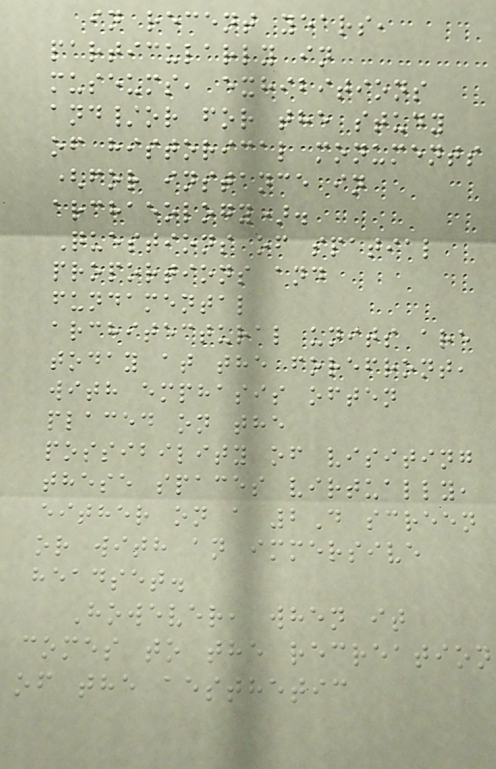in recent years,
particularly in
museums, exhibitions
and/or for the study
of historical monuments
(for instance in
archaeology).
Questions of spatial
proportions and
fundamental
architectural units are
today at the forefront,
with emphasis often
placed on the
possibility of visiting
these spaces virtually,
either on a 2D screen
or with an immersive
headset.
However, when it
comes to the recreation
of the aesthetic
